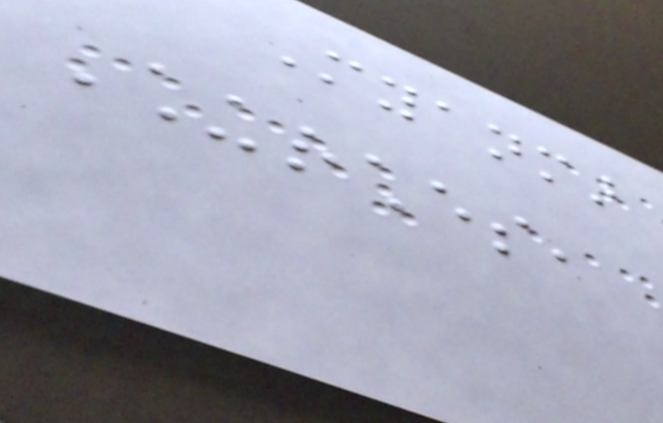Myanmar
Churches,
